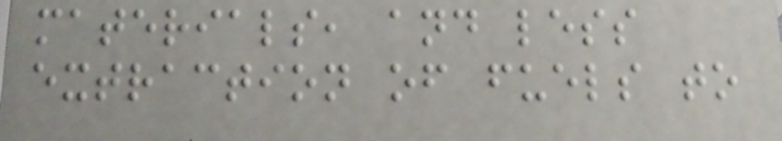materials, and less
extraction of fuels to
